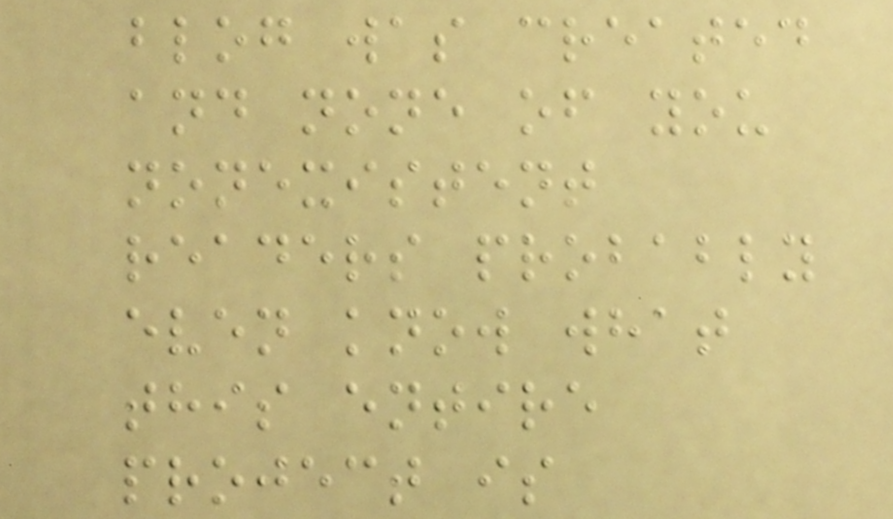blog was created
and none of you
nonexistent
readers probably
even know what
this entire
project is
